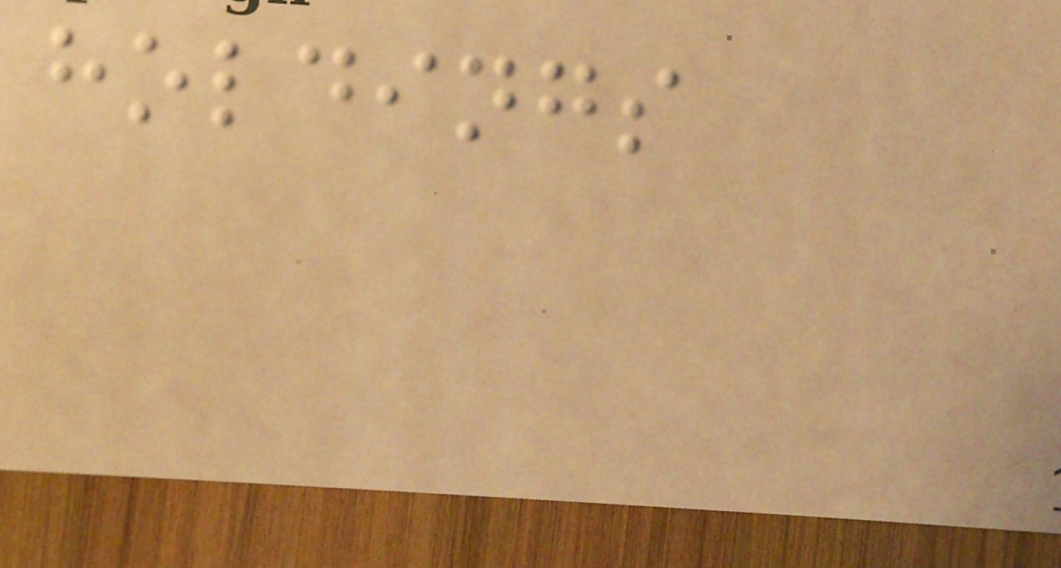holdings
